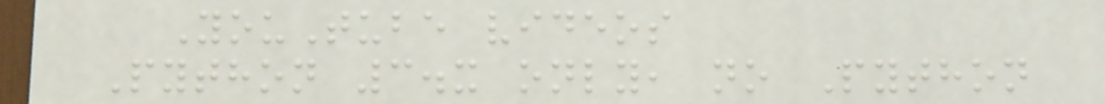YouTube videos
Python 3.x only, no Python
